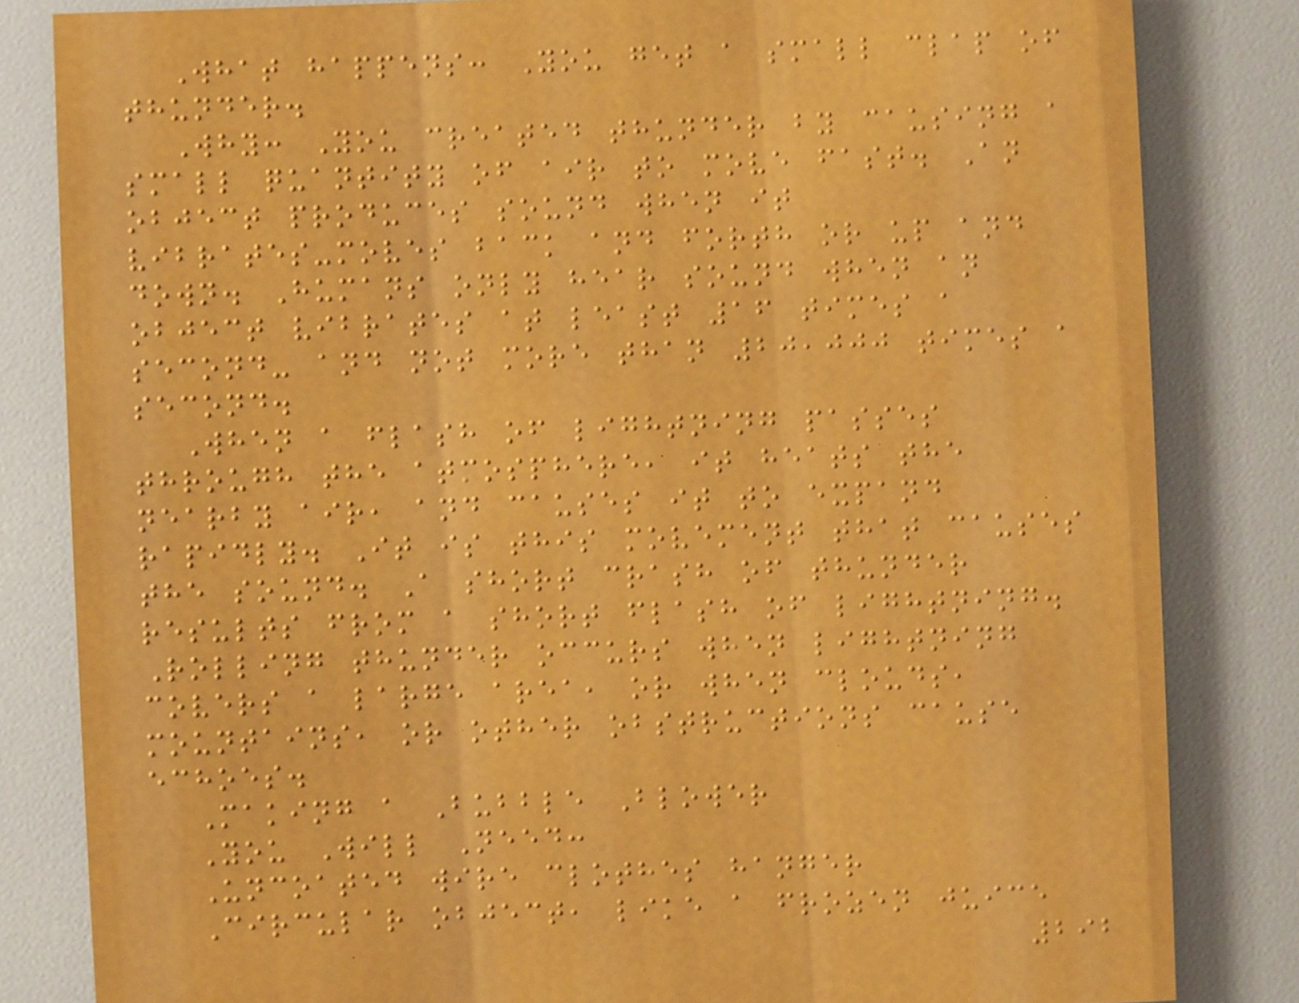What happens: You get a small clap of
thunder.
Why: You created thunder by causing a
small quantity of air to move fast. An
object produces sound when it
vibrates-moves back and forth or up and
down. Humans only hear sound when an
object vibrates at least 16 times a
second- and not more than 20,000 times a
second.
When a flash of lightning passes
through the atmosphere, it heats the
nearby air, and causes it to expand
rapidly. It is this movement that causes
the sound. A short crash of thunder
results from a short flash of lightning.
Rolling thunder occurs when lightning
covers a large area, or when clouds,
mountains, or other obstructions cause
echoes.
Making a Bubble Blower
You Will Need:
Uncoated wire clothes hanger
Circular object, like a frozen juice
292
